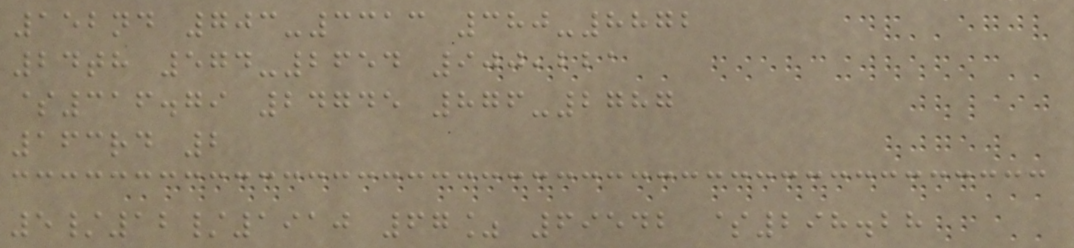152nd 703-3313 380-8872
24th 574-2654 900,221
$316.79 24745 876-2787
163rd 2
5/12/1910 67% 69542 $298.28
